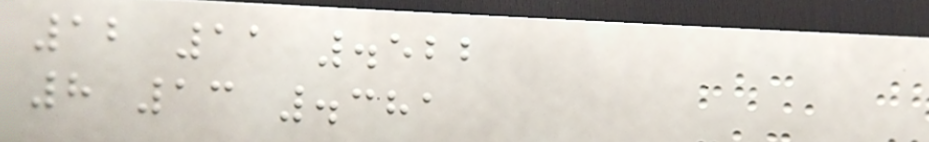12 11 .522
8 13 .381
